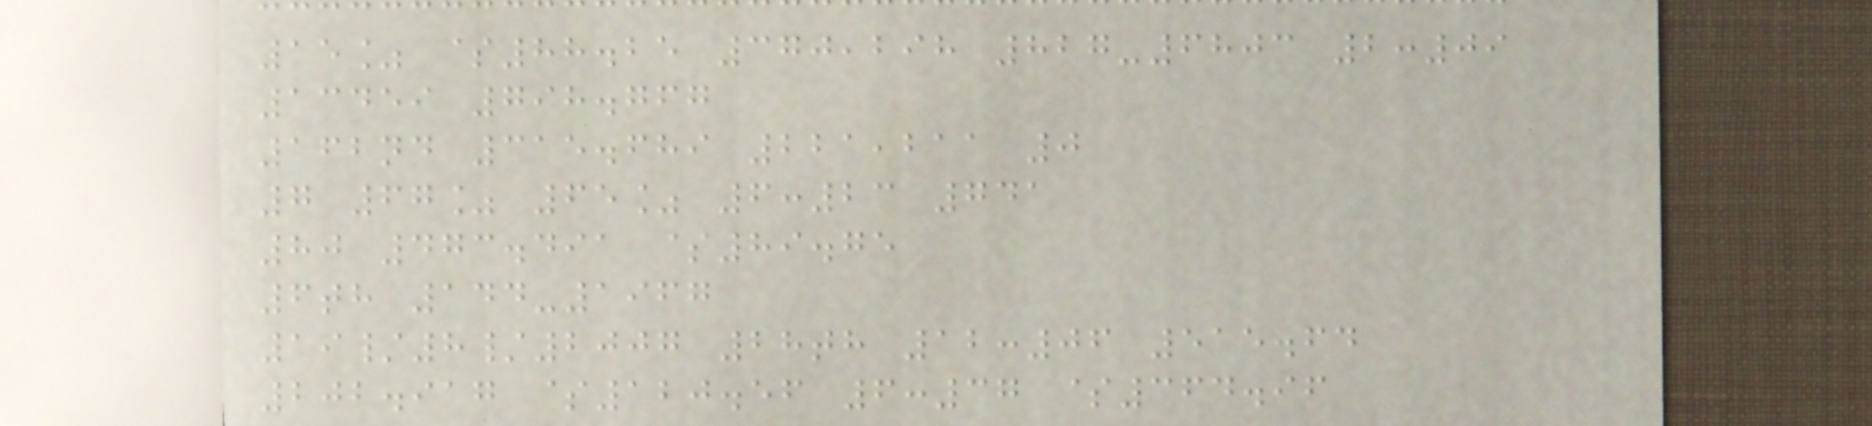15% $88.25 370,298 827-6803 2:09
13459 798.767
162nd 315.689 221,211 0
7 67% 65% 6:23 741
80 473.491 $89.75
6th 144-1967
19/8/2007 28th 12:06 515.64
202.917 $120.56 6:37 $364.96
